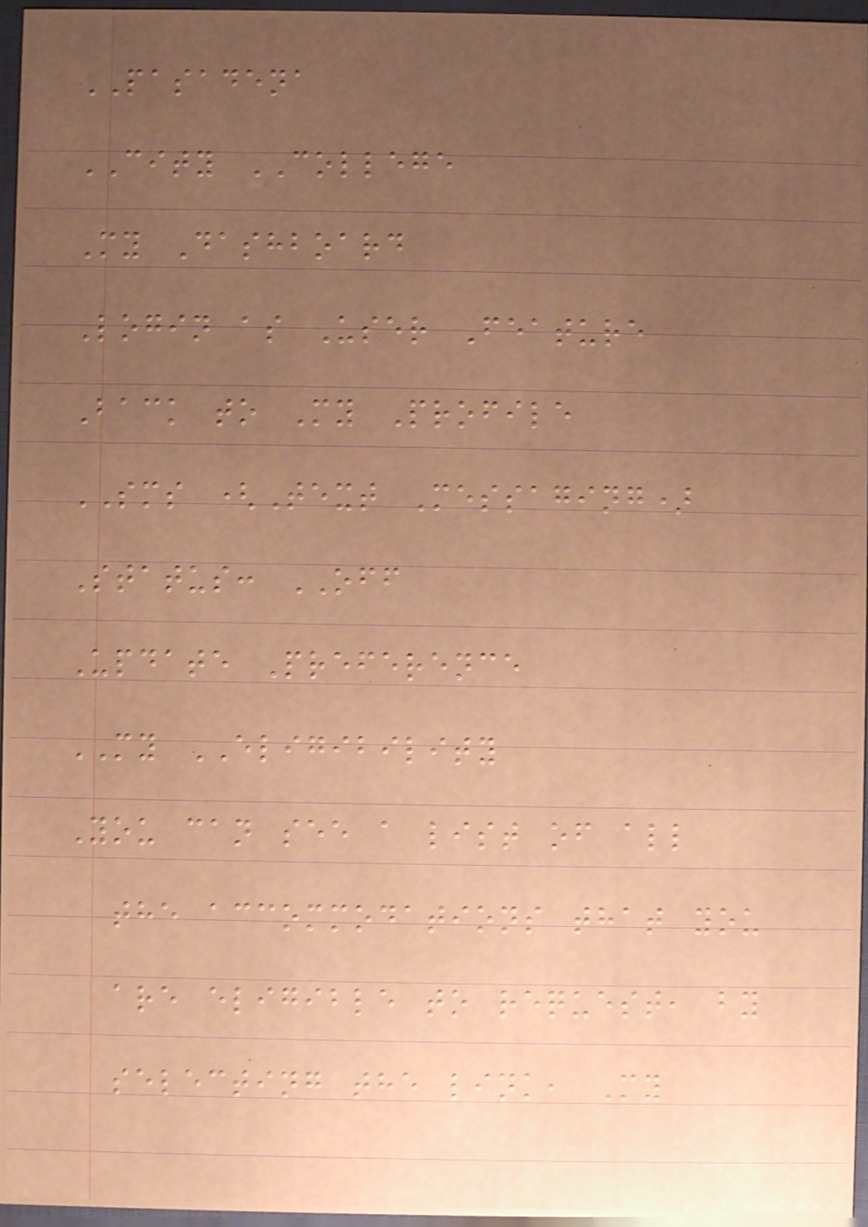PASADENA
CITY COLLEGE
My Dashboard
Login as User Feature
Back to My Profile
SMS (Text Messaging)
Status: OFF
Update Preference
MY ELIGIBILITY
You can see a list of all
the accommodations that you
are eligible to request, by
selecting the link, My
